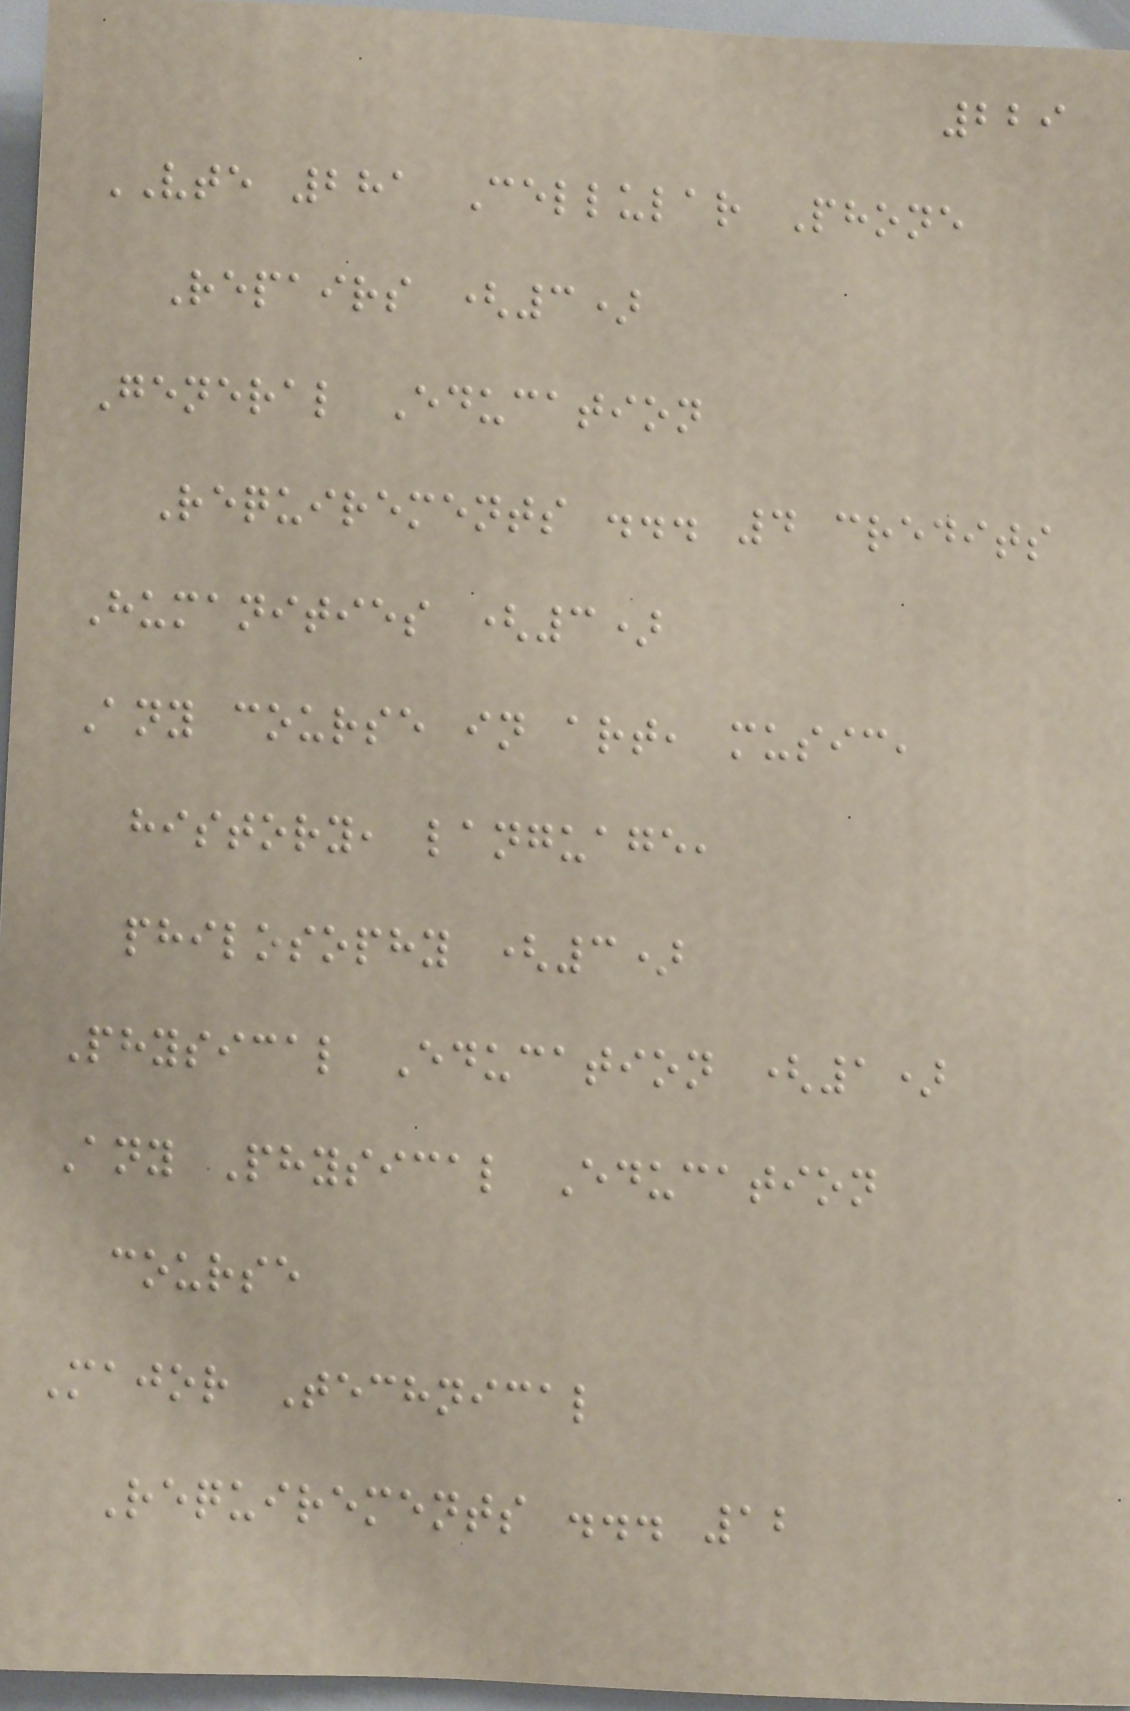229
VTE 281 Cellular Phone
Repairs (3)
General Education
Requirements ... 4 credits
Humanities (3)
Any course in art, music,
history, language,
philosophy (3)
Physical Education (1)
Any Physical Education
course
Major Technical
Requirements ... 12
